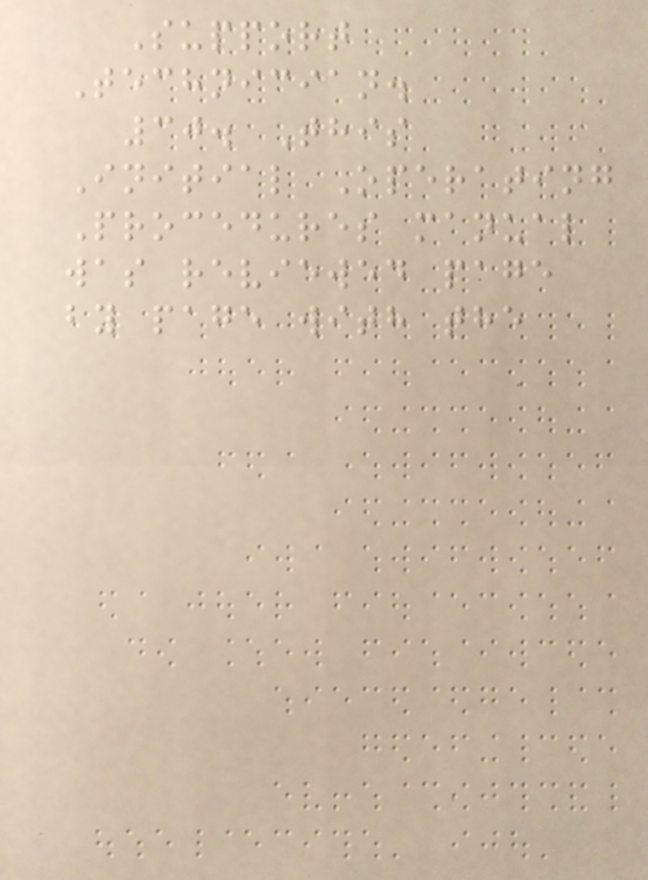Support
Technician.
30. This
Initial Operating
Procedures manual
was reviewed page
by page with the
